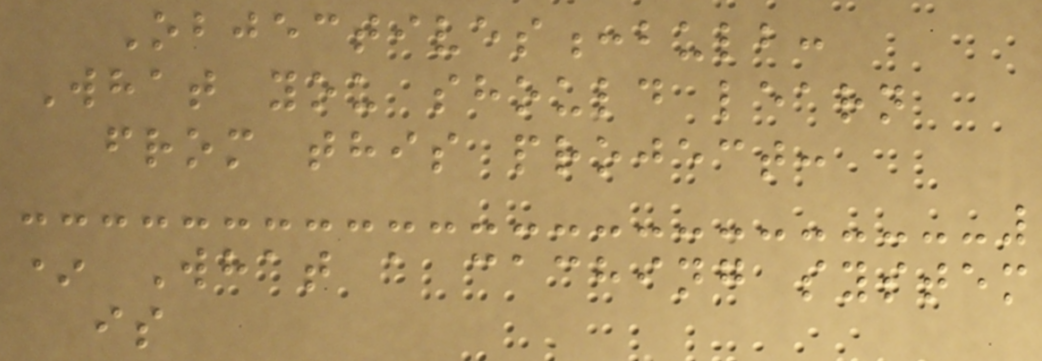Objectives:bulb:
What you should learn
from this project:
* What a caching system
is
